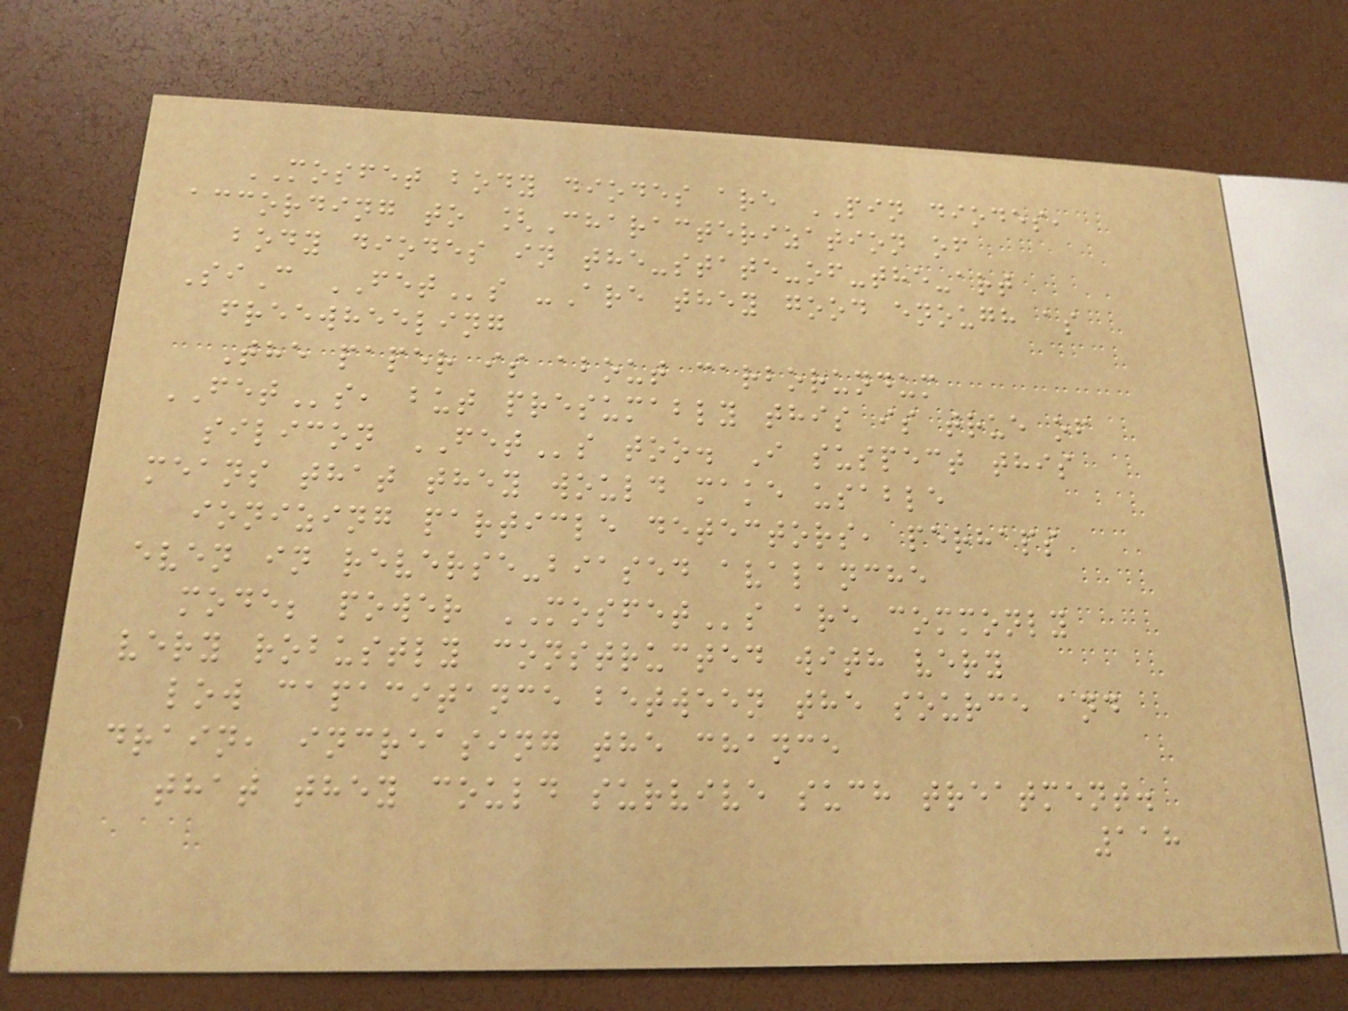MOSFET body diodes are PIN diodes,
according to [Characterization of
body diodes in the-state-of-the-art
SiC FETs -Are they good enough as
freewheeling
The paper is about carborundum
FETs, but presumably this is true of
silicon FETs too. I suspect this
means that they would make usable
ionizing particle detectors, perhaps
even in reverse-biased avalanche
mode; power MOSFETs are commonly
very robustly constructed with very
low capacitance between the source and
drain, increasing the chance
that they could survive such treatment.
118
